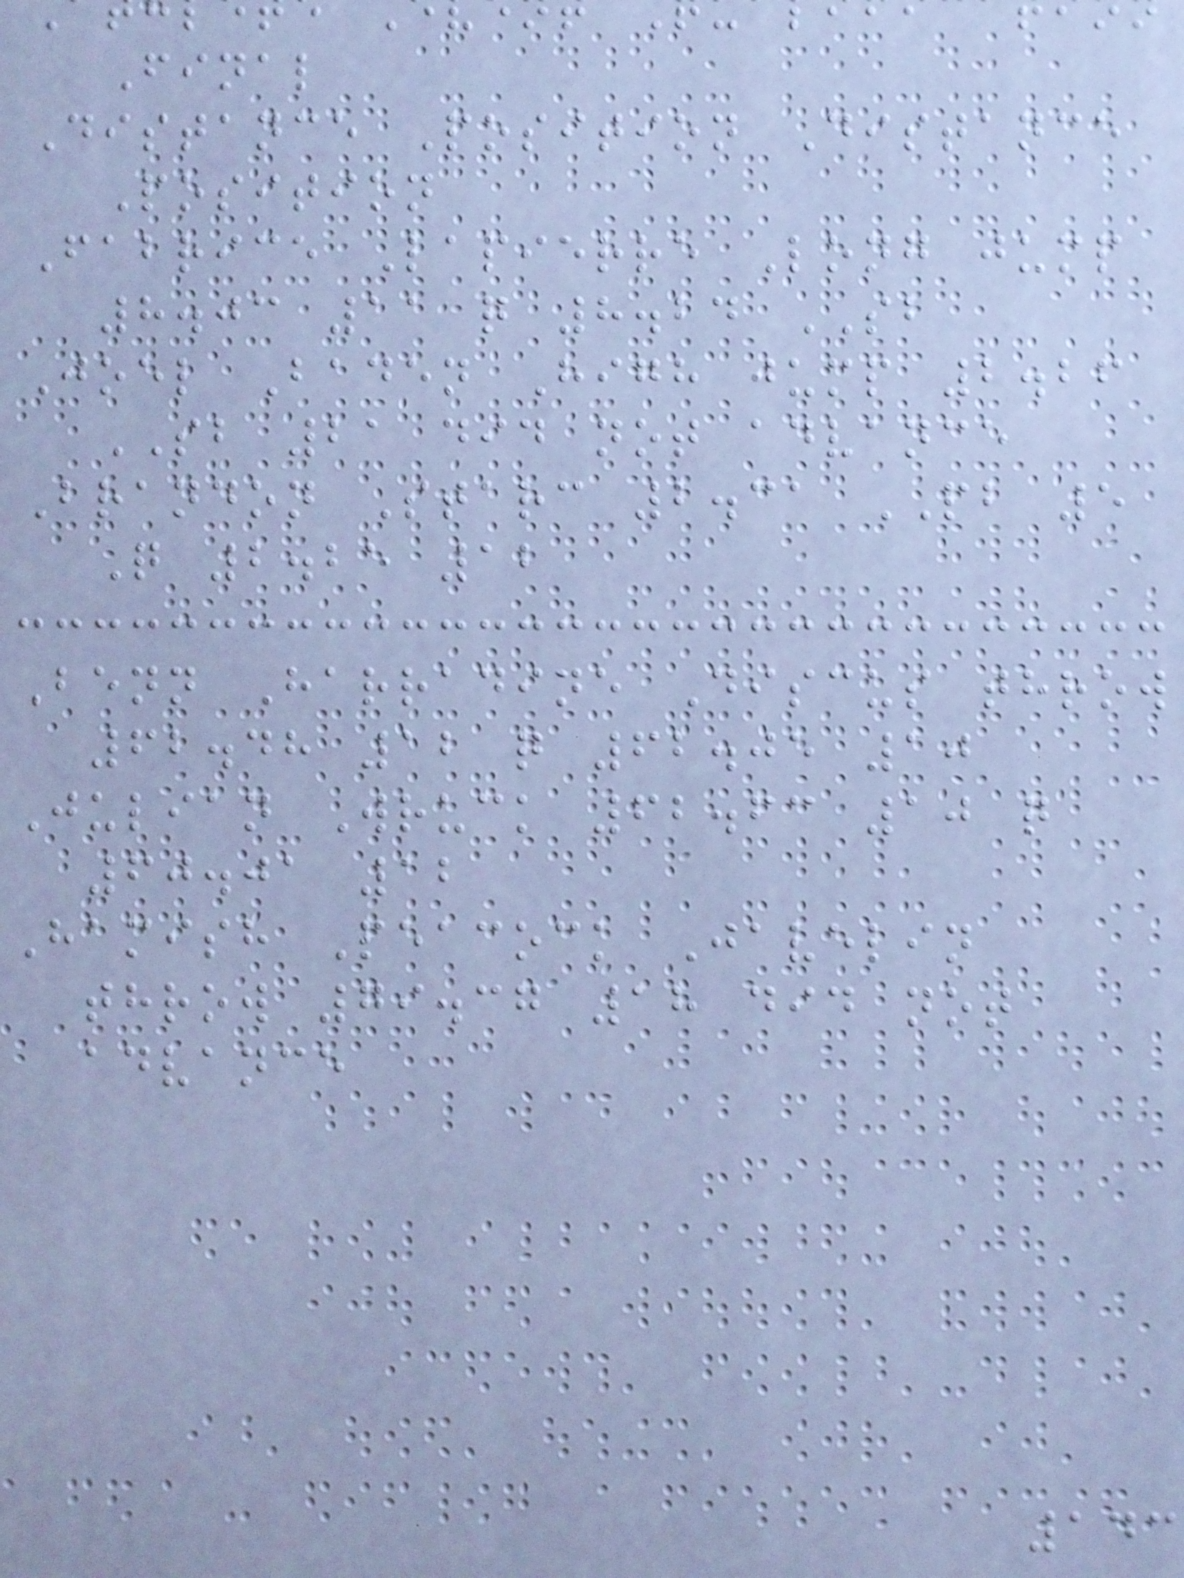Final
Distance Position Distance
Position
Fabrice Lapierre Long jump
8.03 11 q 8.24 SB
Joel Baden High jump 2.26
SB 21 did not advance
Brandon Starc 2.31 PB 5
Q 2.25 12
Benn Harradine Discus throw
62.48 12 q 62.05 10
Julian Wruck 62.63 10 q
60.01 12
Hamish Peacock Javelin
throw 79.37 18 did not
advance
143
